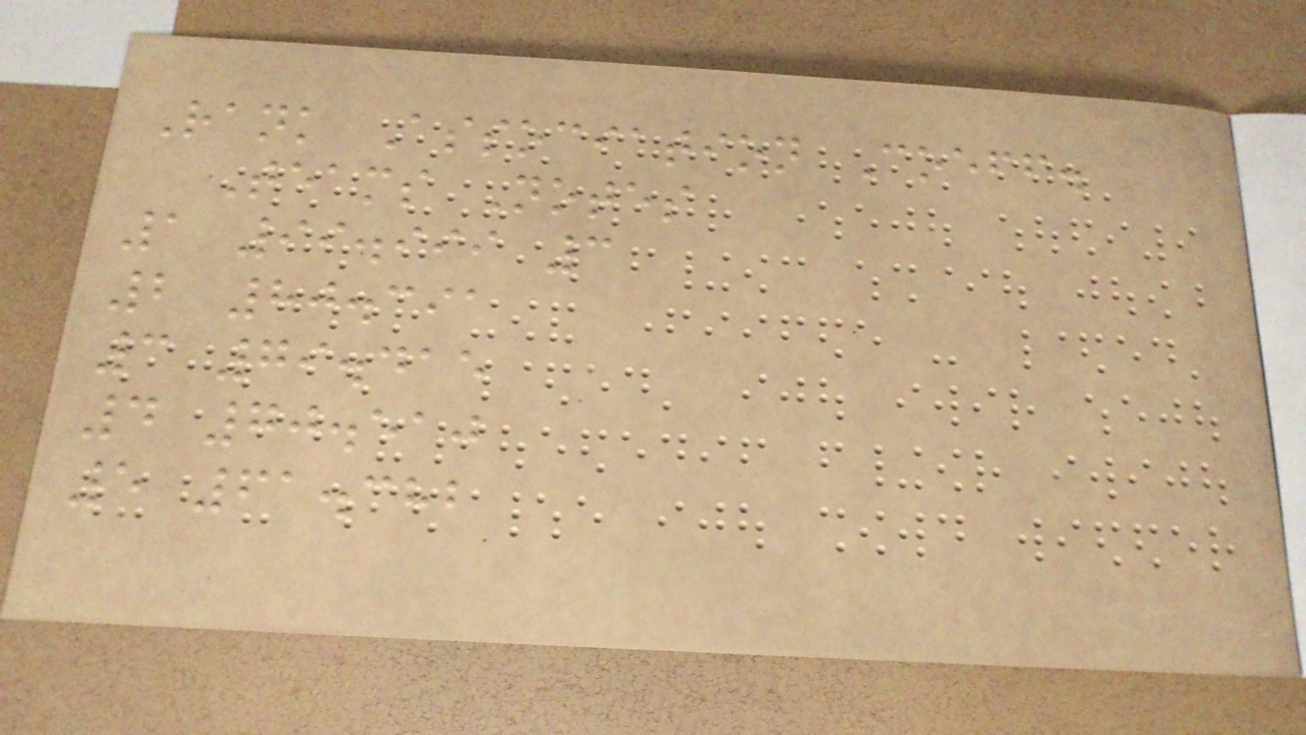Rank Association Coeff.
Teams Notes
1 99.999 3
2 80.391
3 79.415
4 70.510
5 61.382
